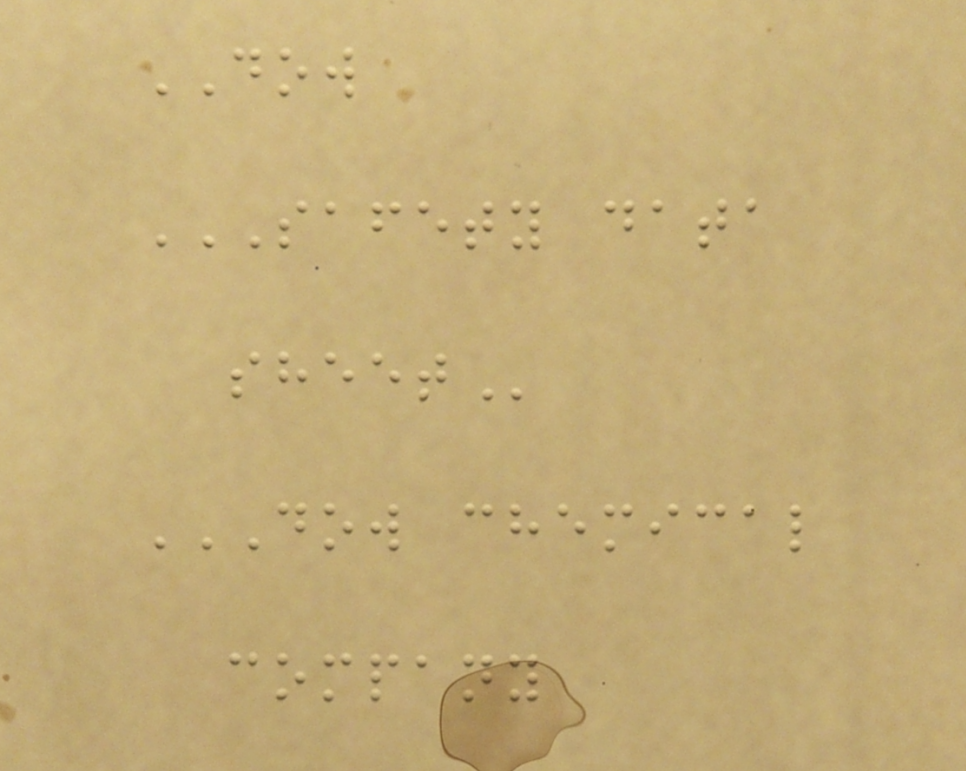DOW
SAFETY DATA
SHEET
DOW CHEMICAL
COMPANY
